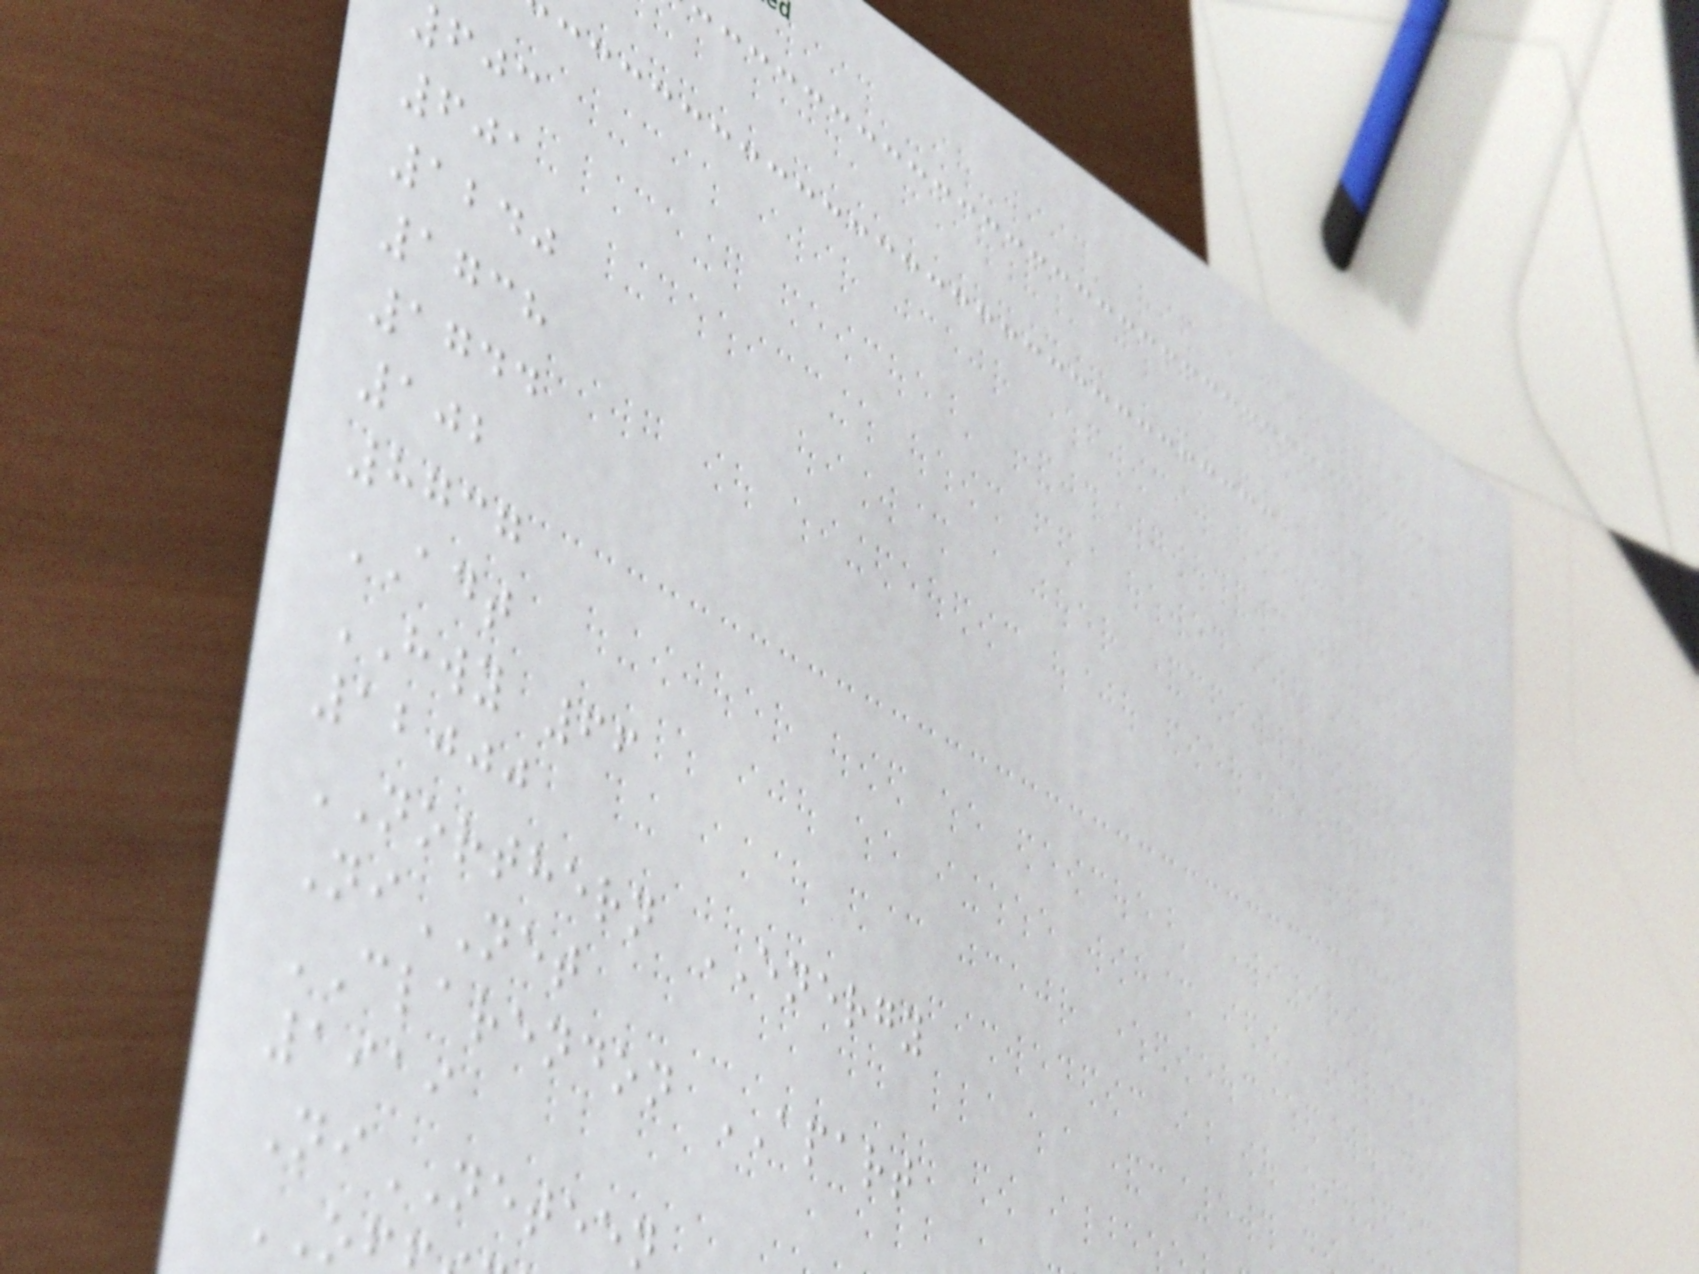601
1240
1738
1744
102
8737
ADT
HWY 66
12000
NORTHERN ENERGY
NiNET
CLARENDON APART
1919
NiNETEEN
